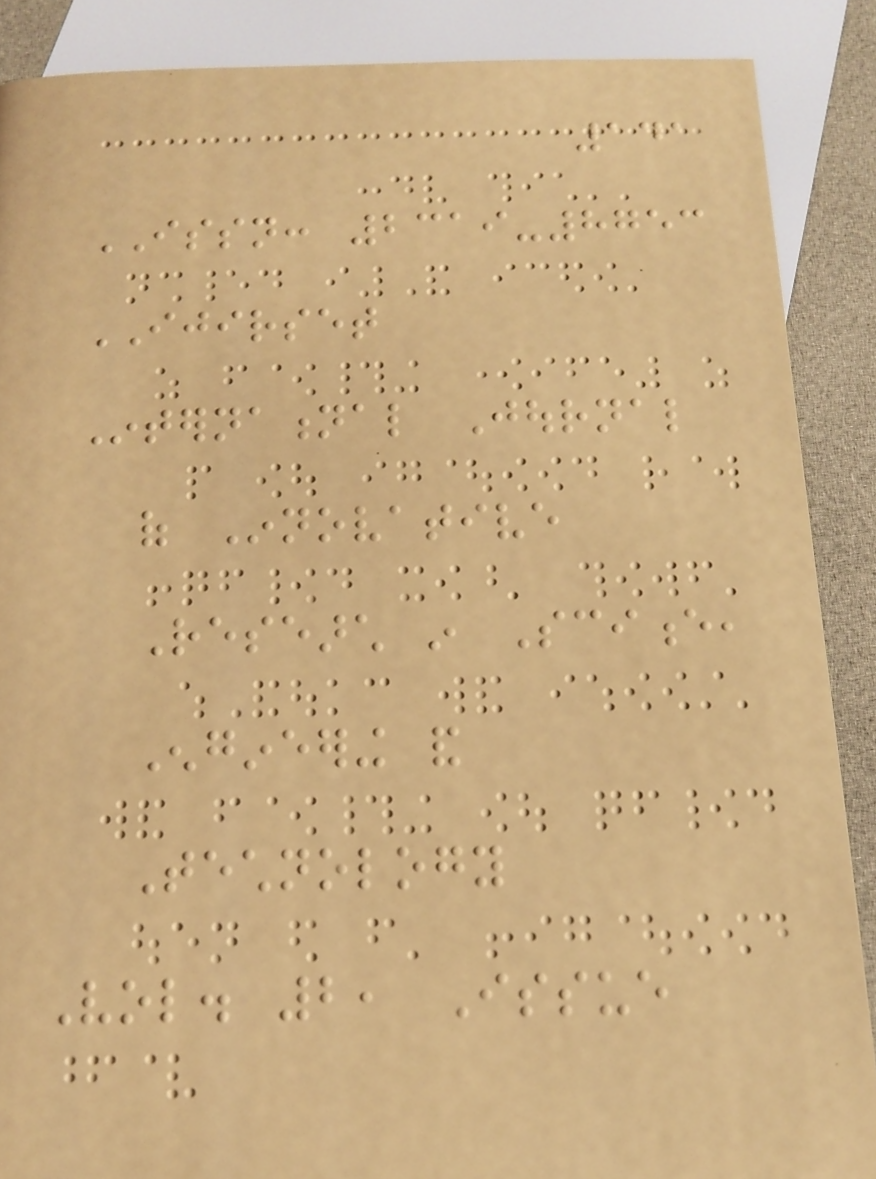141
ISSN: 2319-8753
IJIRSET
International Journal
of Innovative
Research in Science,
Engineering and
Technology
Vol. 2, Issue
